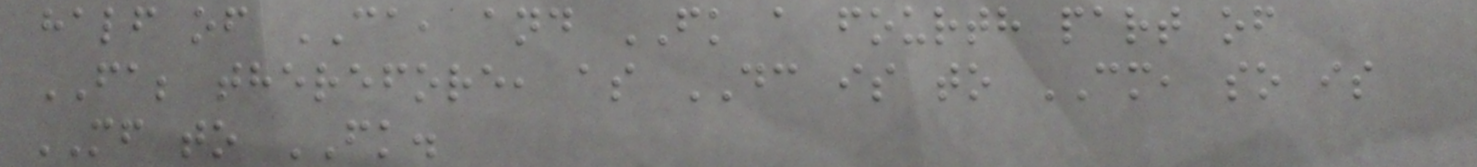half of CA, and FK a fourth part of
FA; therefore, as DC is to CM, so is
MF to FK.
